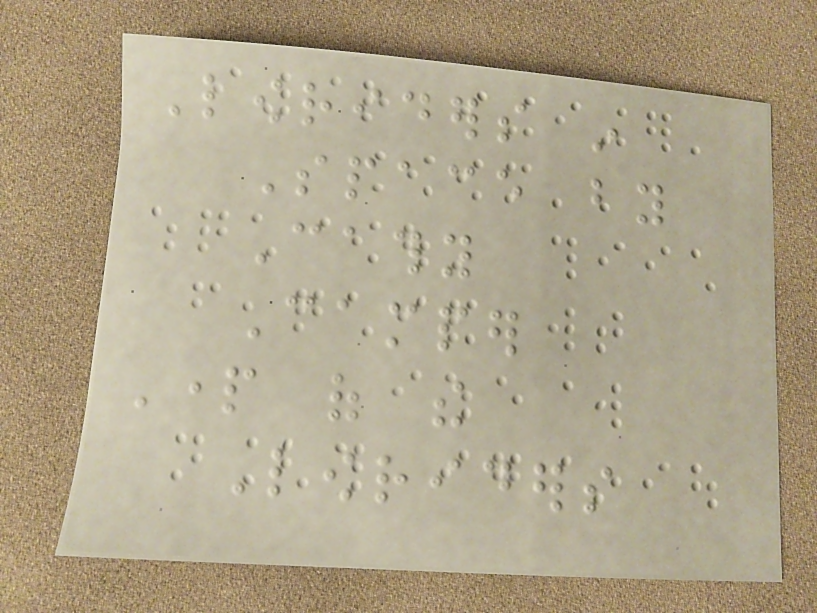Lowriders in
Space by
Cathy
Camper
Part of the
Lowriders
